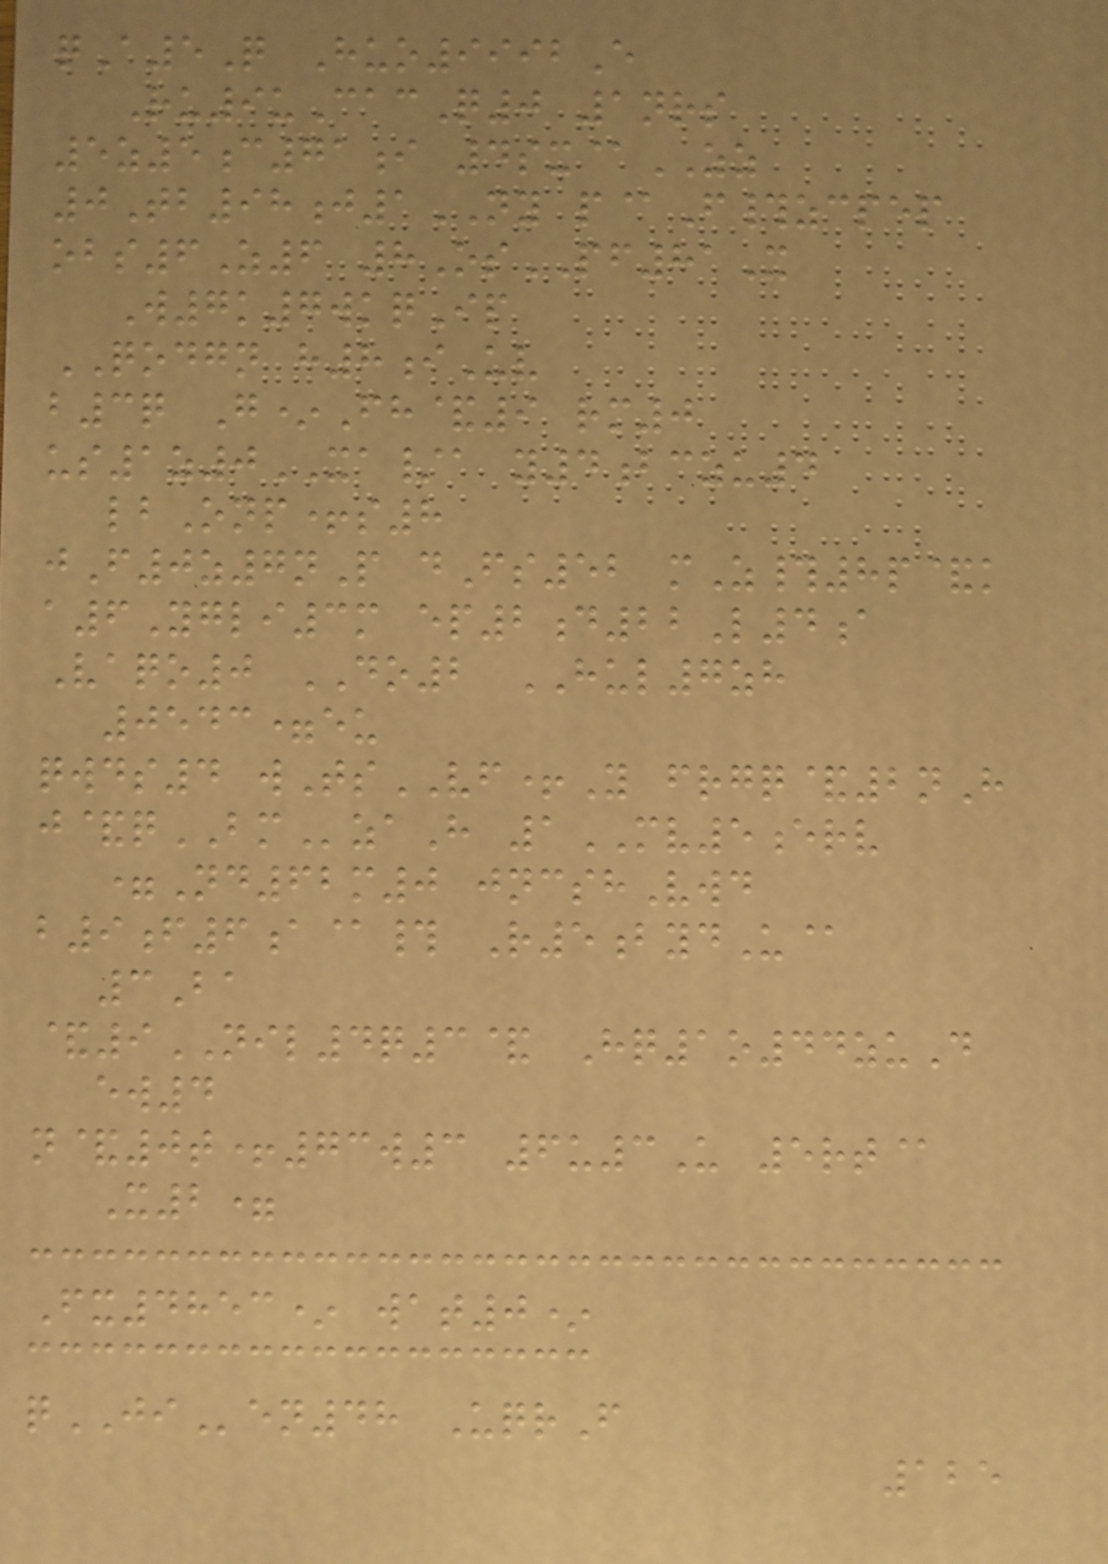qA5Q Huo9992E
Ru9uCacQ0 1nrs
5z5c71i 4sx@ZZ
0Tb98j1NY p@F#zcpep
obs6Z6 8OsPF81X
W7k7wkqIp
QODGN h8iUv
b3q G*Fh&9 rm0
us1z0XA/a y4bczu4
lbOnp+s8
jF0z7nP dFs52 mZ#8p&k
a6Ygli3m ep2d22L4a
Vaqo0 DO2 HUL7zh
0543=eu
qwds4 wTsVF+Y frgq&2nH
j&qBMzaH 1MV5erv
=Nd62m0 jncshVwd
b9f6a@# R5bydU@
3Ba
&9NIL4q3& Hq1o44zuD
ew4
n&0t+73w3 6u3U 5rt@
X2=
Fx4853* wat0*
qJIen48 UqrF
125
